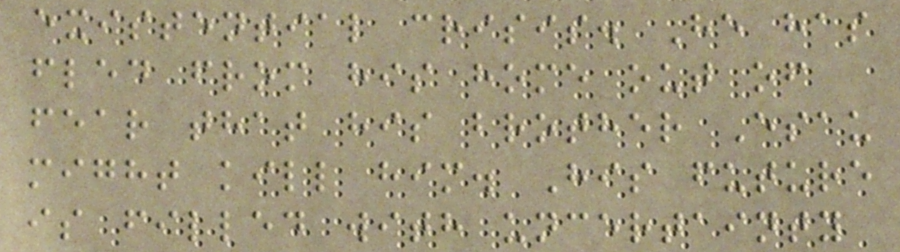existential crisis. He has
fled from his home out of
fear that his brother Esau
might kill him. His future
is filled with uncertainty
